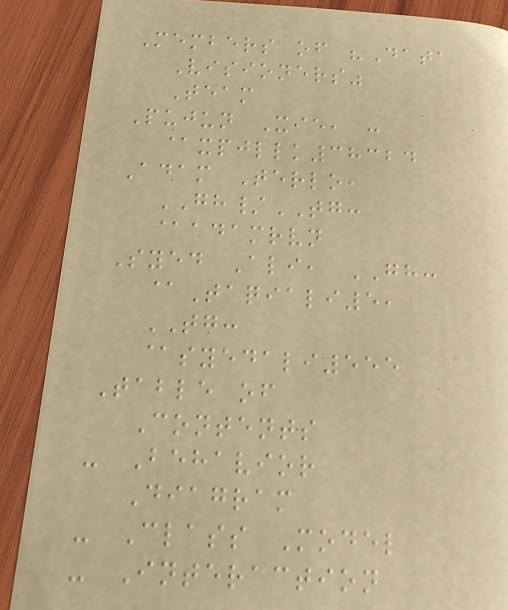Members of "Data
Visioners"
Team
Pujun Xie, :
@xpjllk38324
Adam Terlo,
GH/TG:
@adamrvn
Syed Ali, GH:
@Taqiali5,
TG:
@syedali555
Table of
Contents
- Behavior
Diagram
- Class Model
- Interaction
